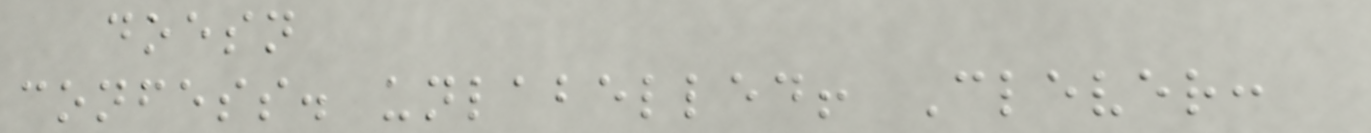doesn
confess. unlabelled! Clever:
